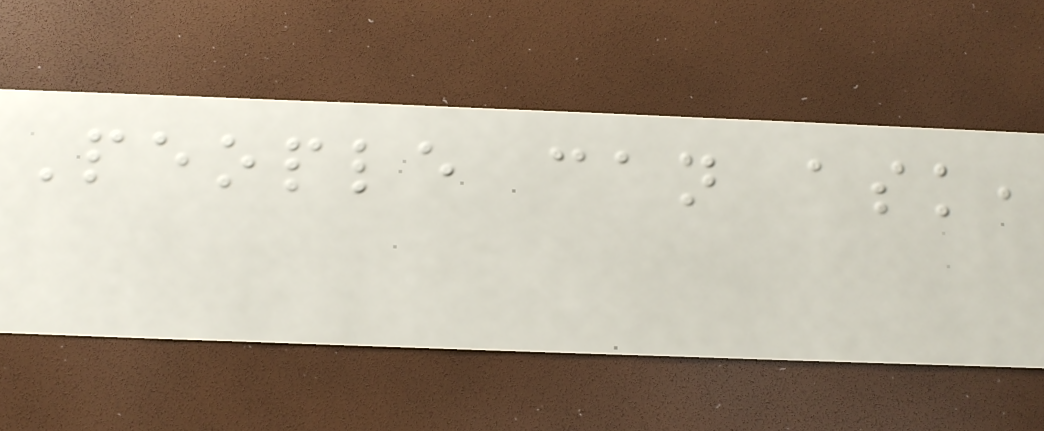People can ask,
